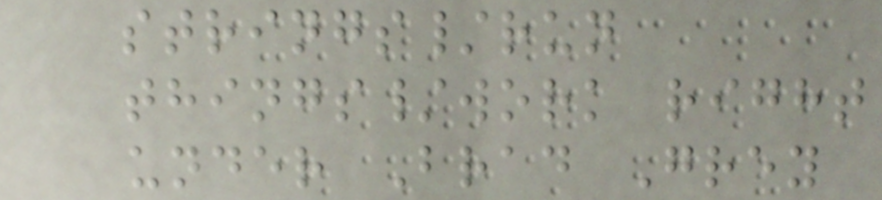strings/run
things/work right
under Brad Grey
